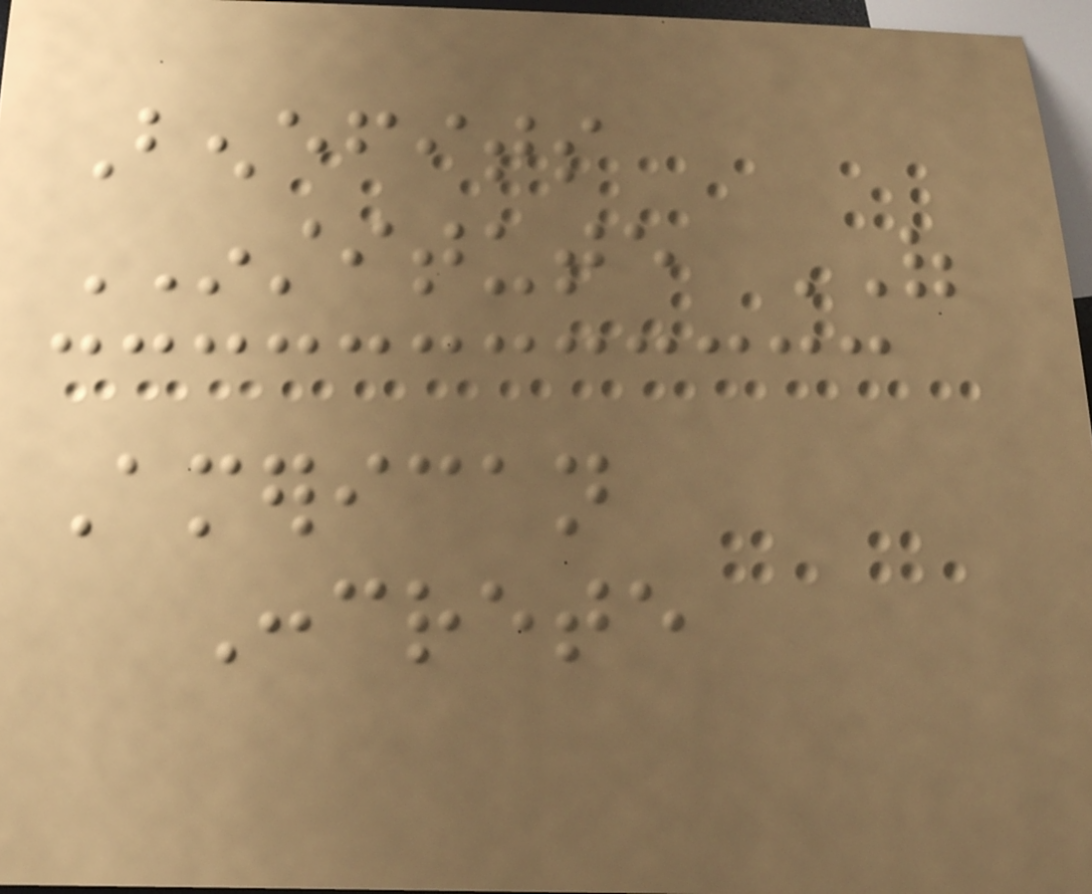Benefits
INSTITUTE OF
American
Concrete
